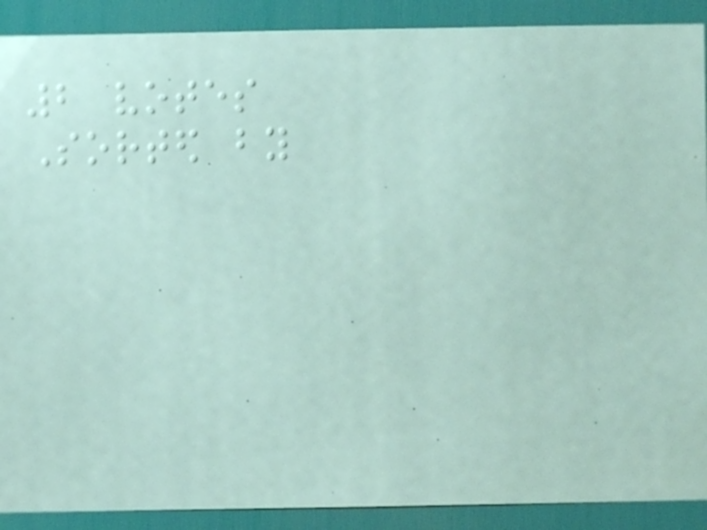2 votes
Sorted by
